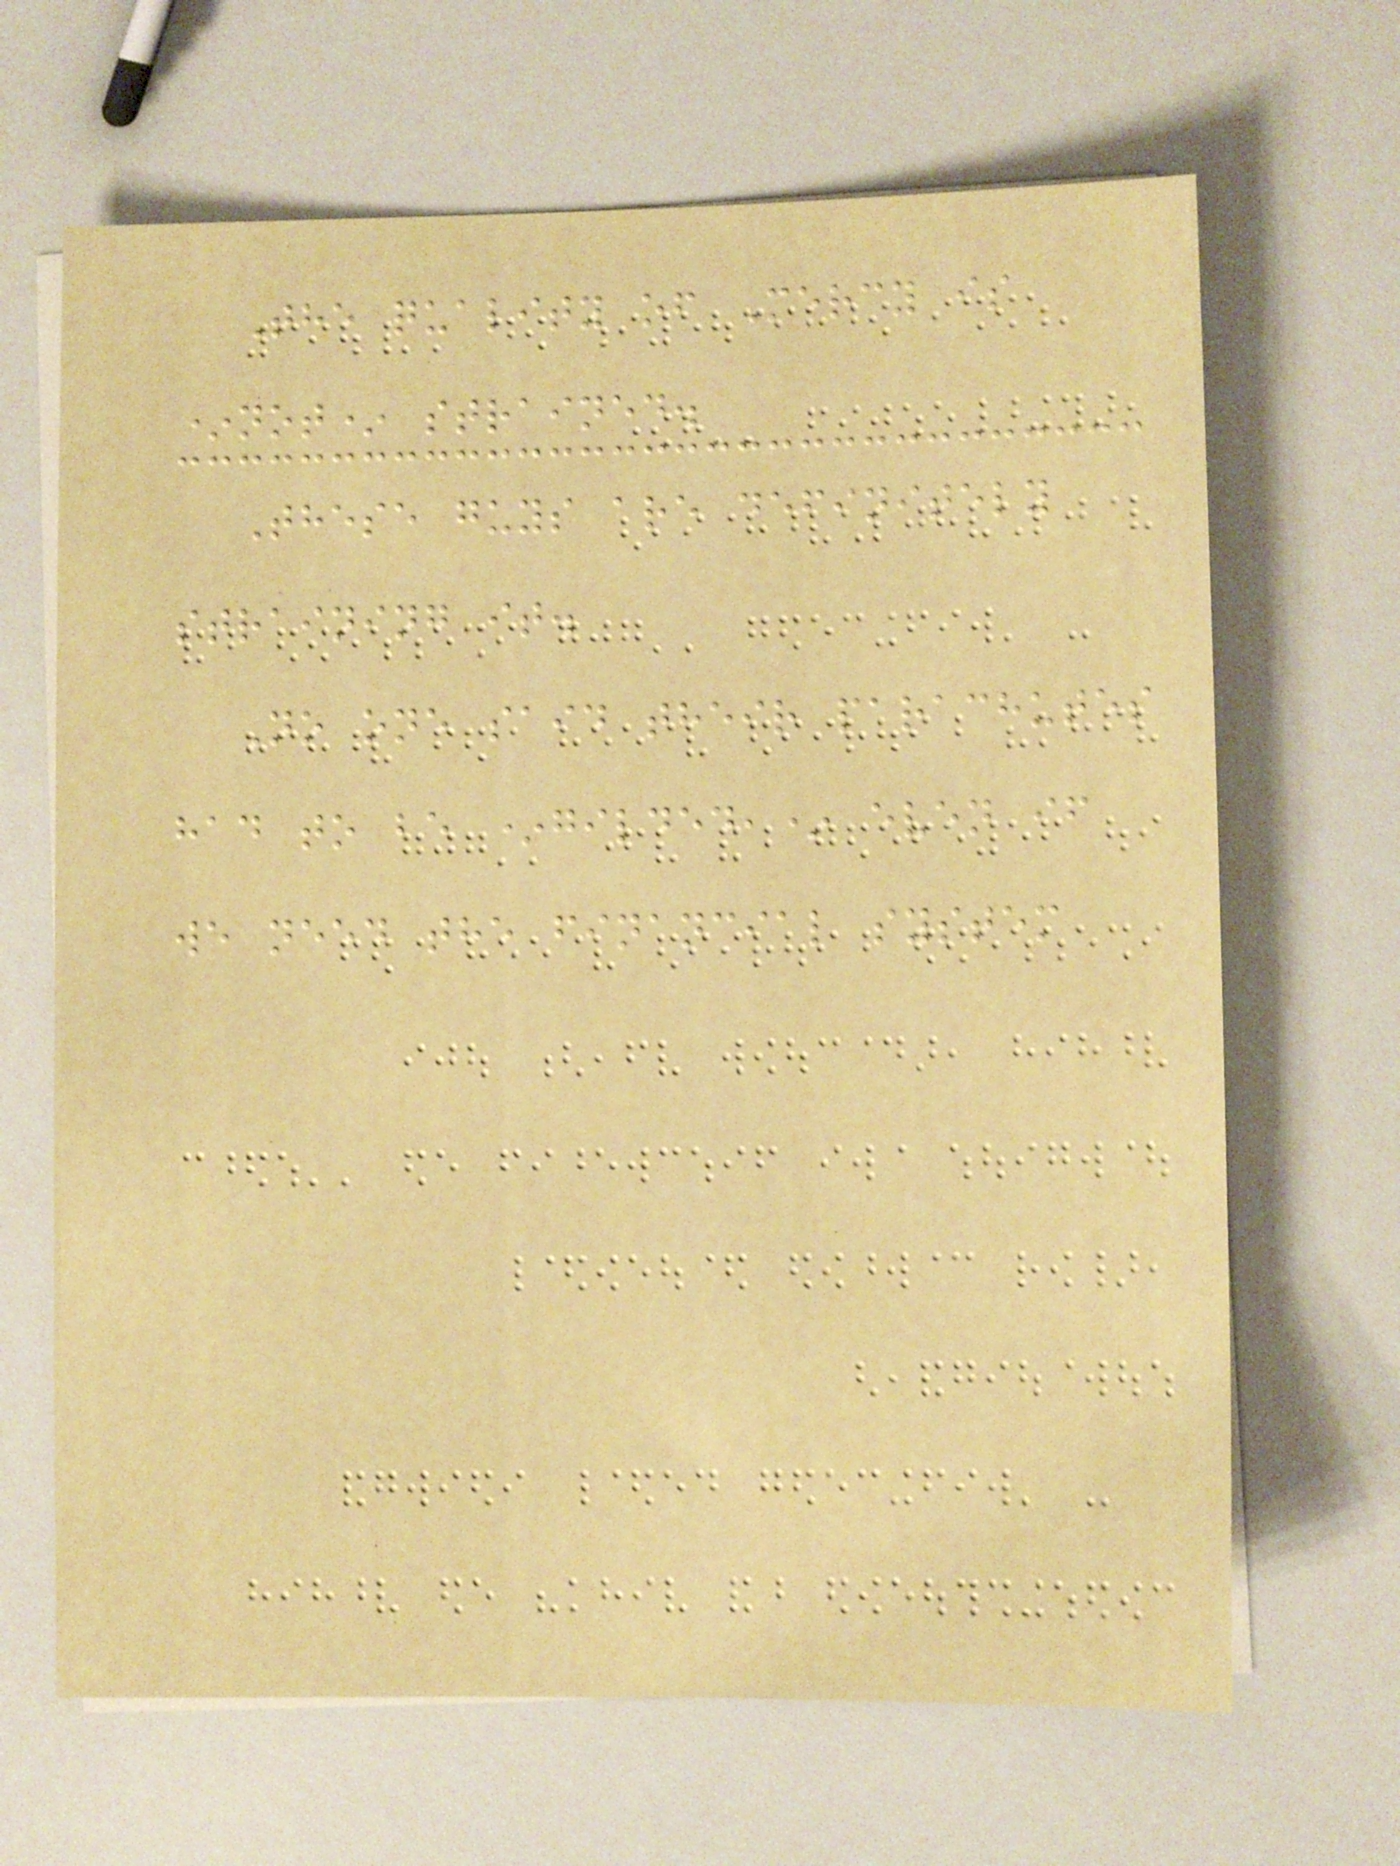The quality of Mercy is
*not* strained.
These guys are definitely
straining it.
No one said their parachutes
had to be *gilded,* even if
we need the financial system
